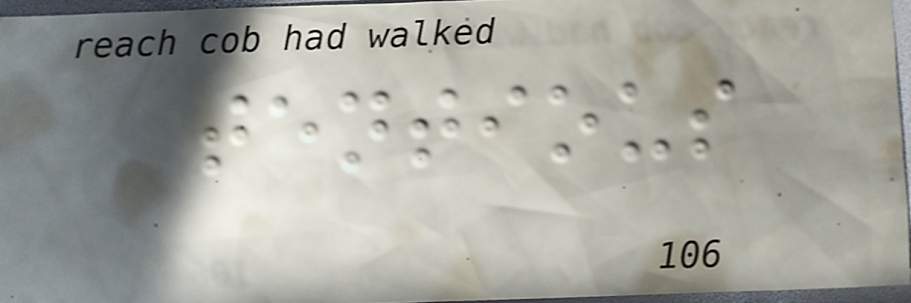tentious
